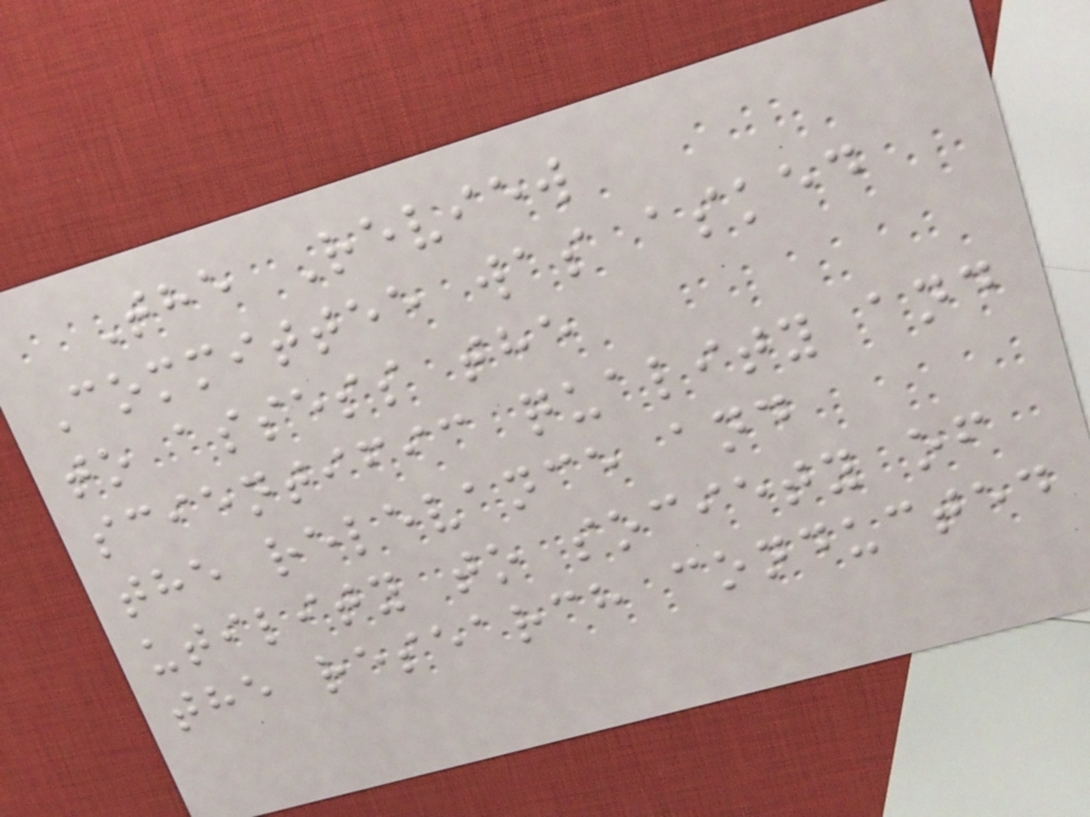The Review
Committee was asked
to assess the
scientific quality and
the relevance and
utility to society of
the research conducted
